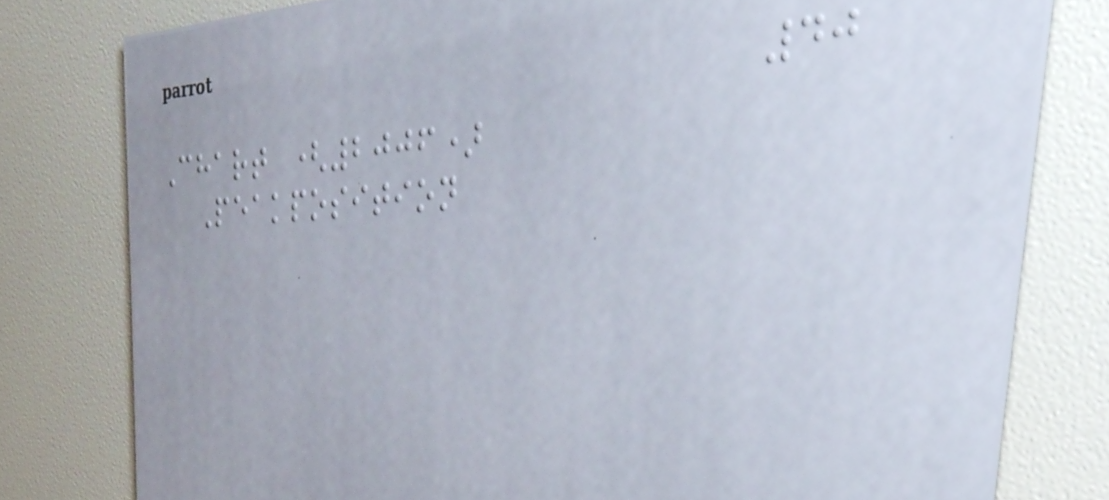40
Chart (2006)
Peakposition
